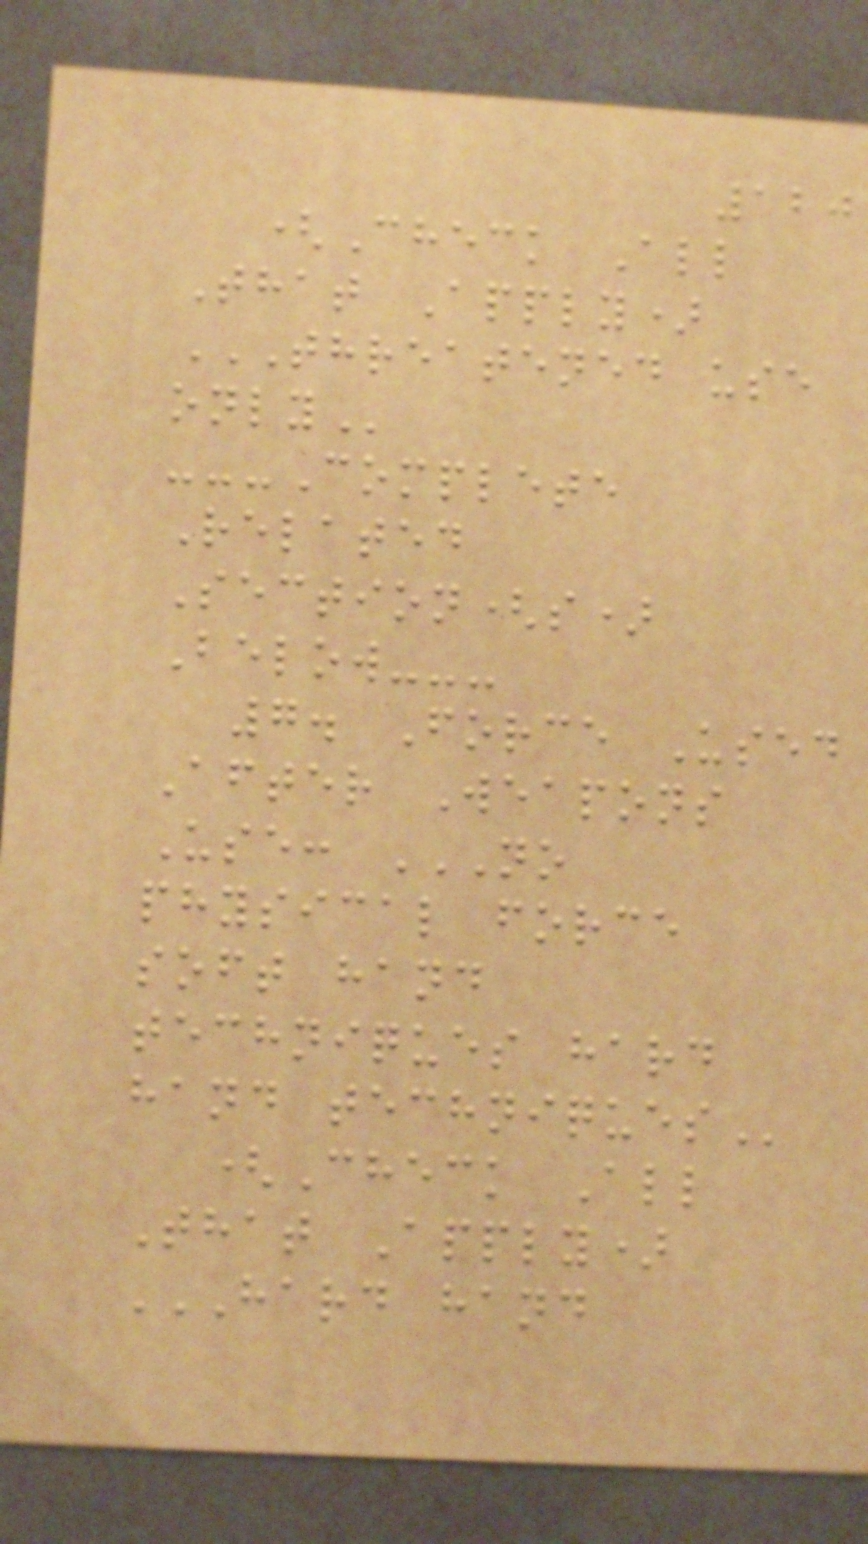120
(Check All
That Apply)
THREATENED USE
ONLY
---Complete
Related
Section(s)
Below---
7. Force Used
After Weapons
Use: NO
PHYSICAL FORCE
SOFT HAND
TECHNIQUES HARD
HAND TECHNIQUES
(Check All
That Apply)
HARD HAND
